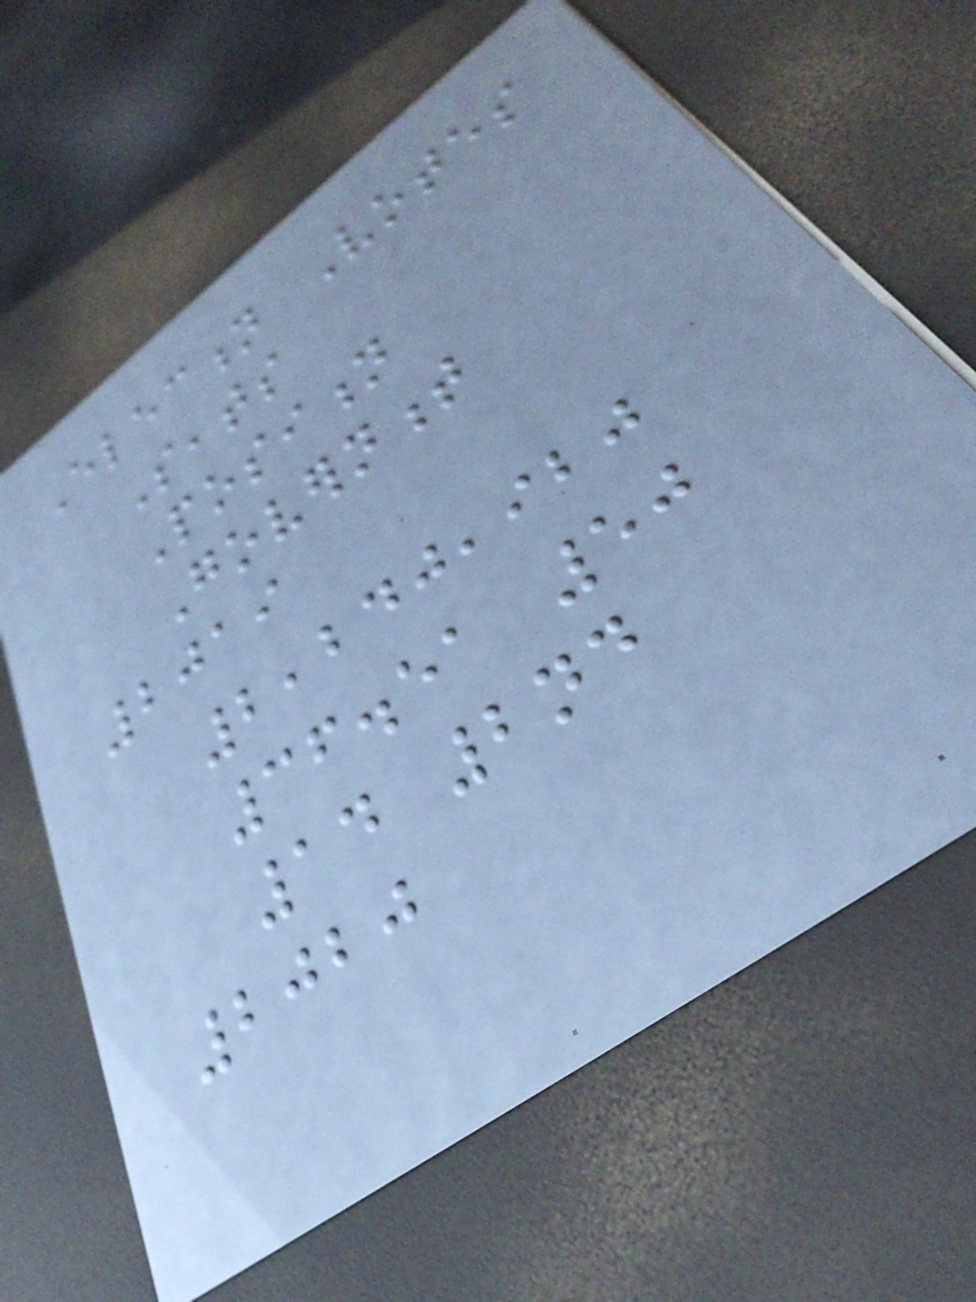Election Votes
Seats
Position
Government
2019
2,240,920
36.51 50
14 2nd
2020
